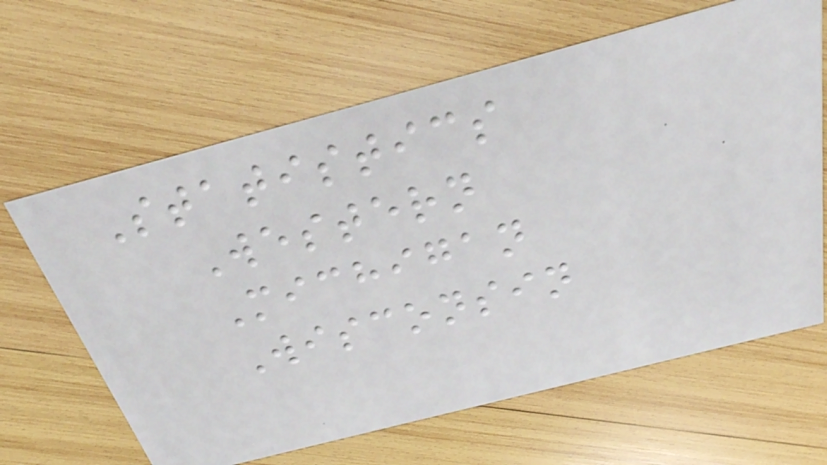Statistics
Western
Michigan
Wisconsin
